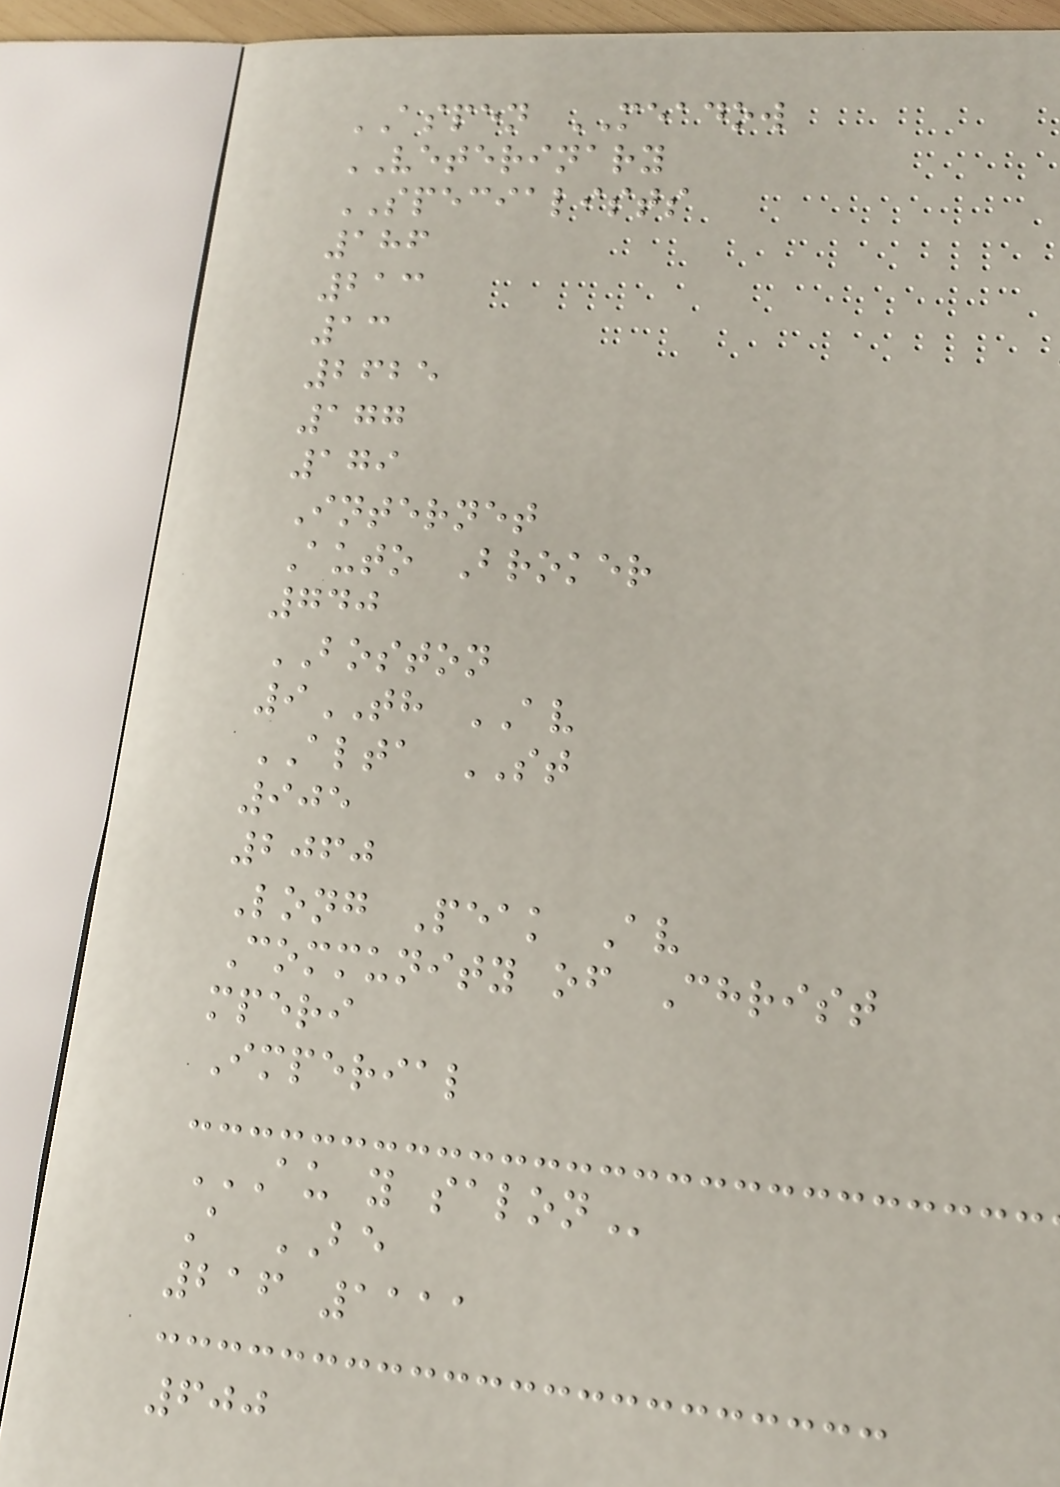ASPEN MEADOW
VETERINARY
SPECIALISTS
186
213
13
2625
177
179
Internet
Auto Broker
740
BOSTON
9TH AV
ALTA ST
905
2060
Long Peak Av
Community of Christ
mperi
Imperial
AU Y SALON
A BE
216 1111
600
